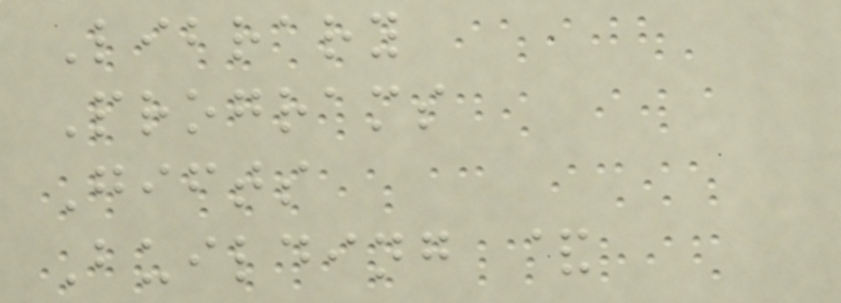Library
Programs
Gifts
Building &
